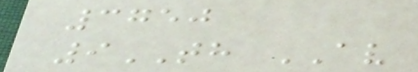3750
9TH AV
